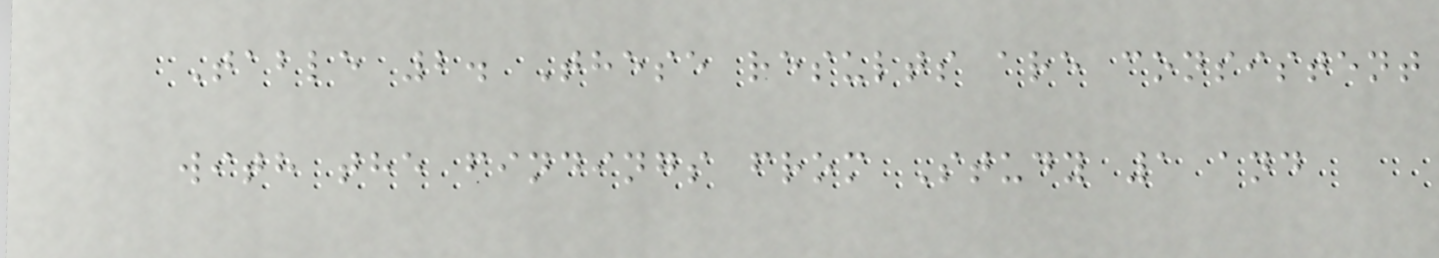Table 2. These results are consistent
with the findings from Study 1 and
